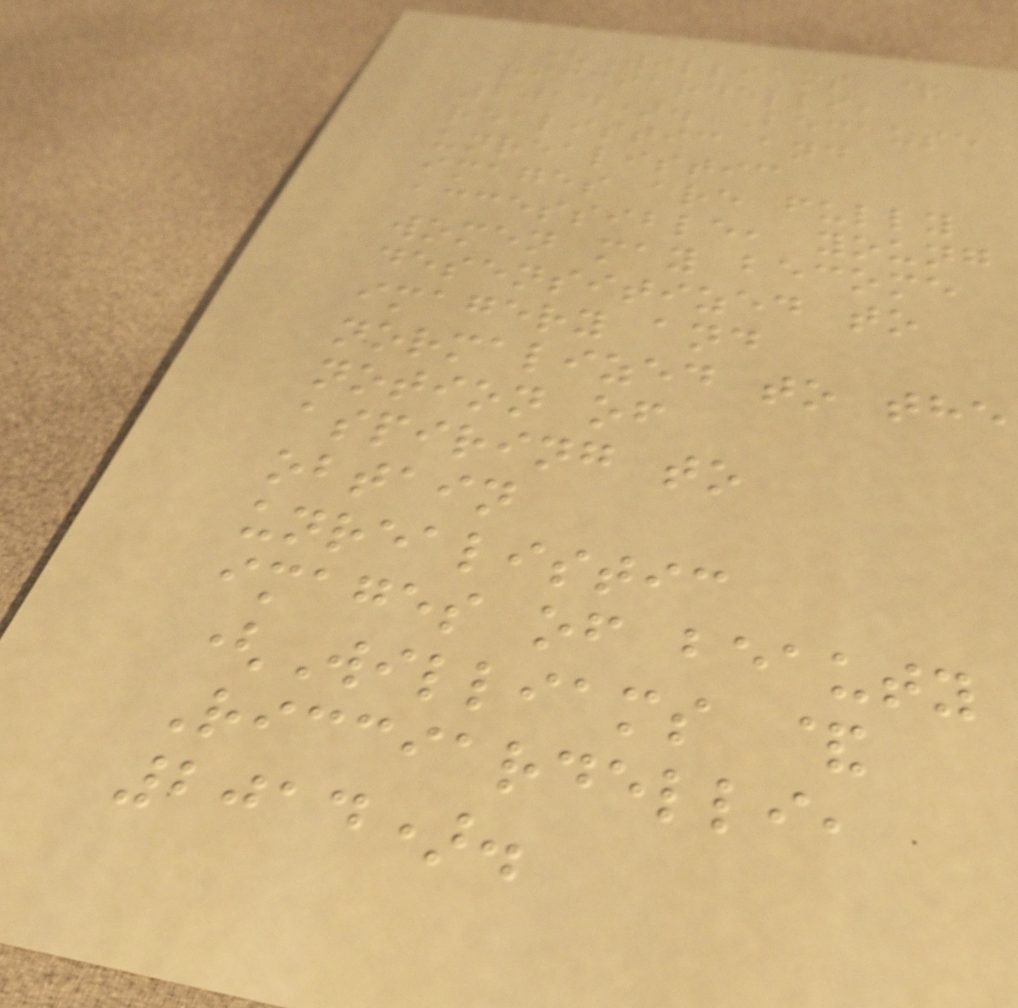(Williams &
Ricciardelli,
2014). Because
realistic and
unrealistic
images are fully
accessible, young
women may become
desensitized to
imagery and
normalized to the
notion of
aspiring to
obtain
unrealistic
images of beauty
(Williams &
Ricciardelli,
2014).
